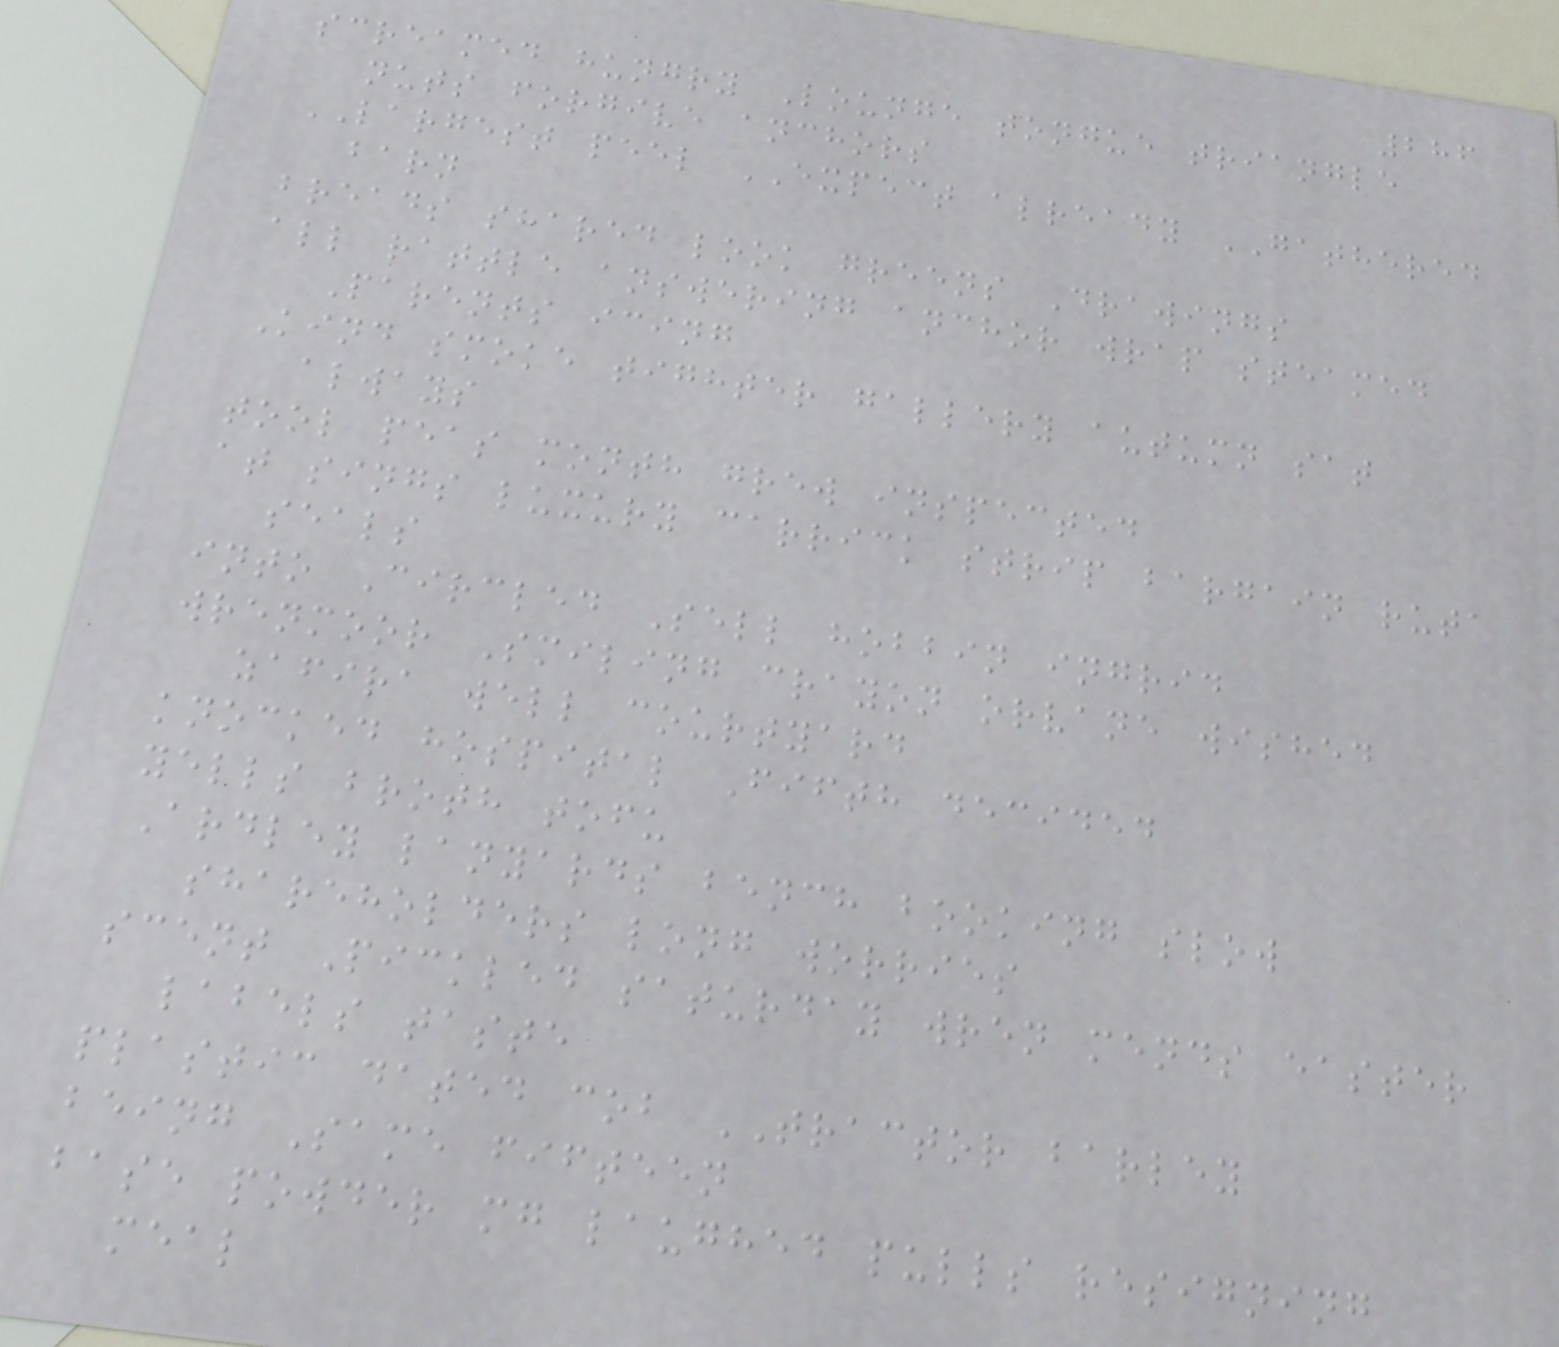286
screamed hungry Lounge tongue triangle
nuts forgive anchors
LARGEST peel EXPECT already GATHERED
barn
breads shared look greens Drawings
all rattle answering anchor wrap steamed
Parents icing
Kind smoke tighter gallery autumn sat
always
tool peas month grew inspected
at sings luxury carrick strip bargain ruta
seals
into Circled Sell hobbin ingrid
wrenmoor Smiling crayon orvane wished
zafira well courtyard
knocked hospital Fifth decided
yells broth tofu
Ardley lanyards bench booking slow
shareholders long worries
scent Pickled saturday wren mends easter
labels taste
plastic dated cob TRACTOR barley
being Same fifteen
base powder mg laughed pulls resigning
meal
